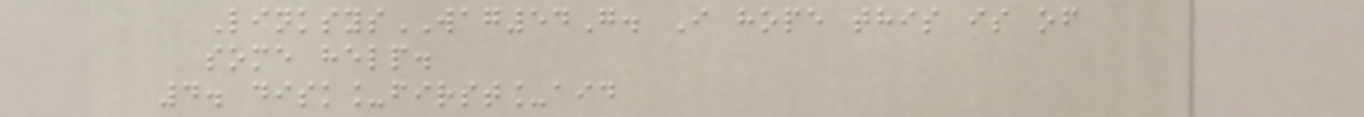LinksysWAG54G. I hope this is of
some help.
4. disk_first_aid
